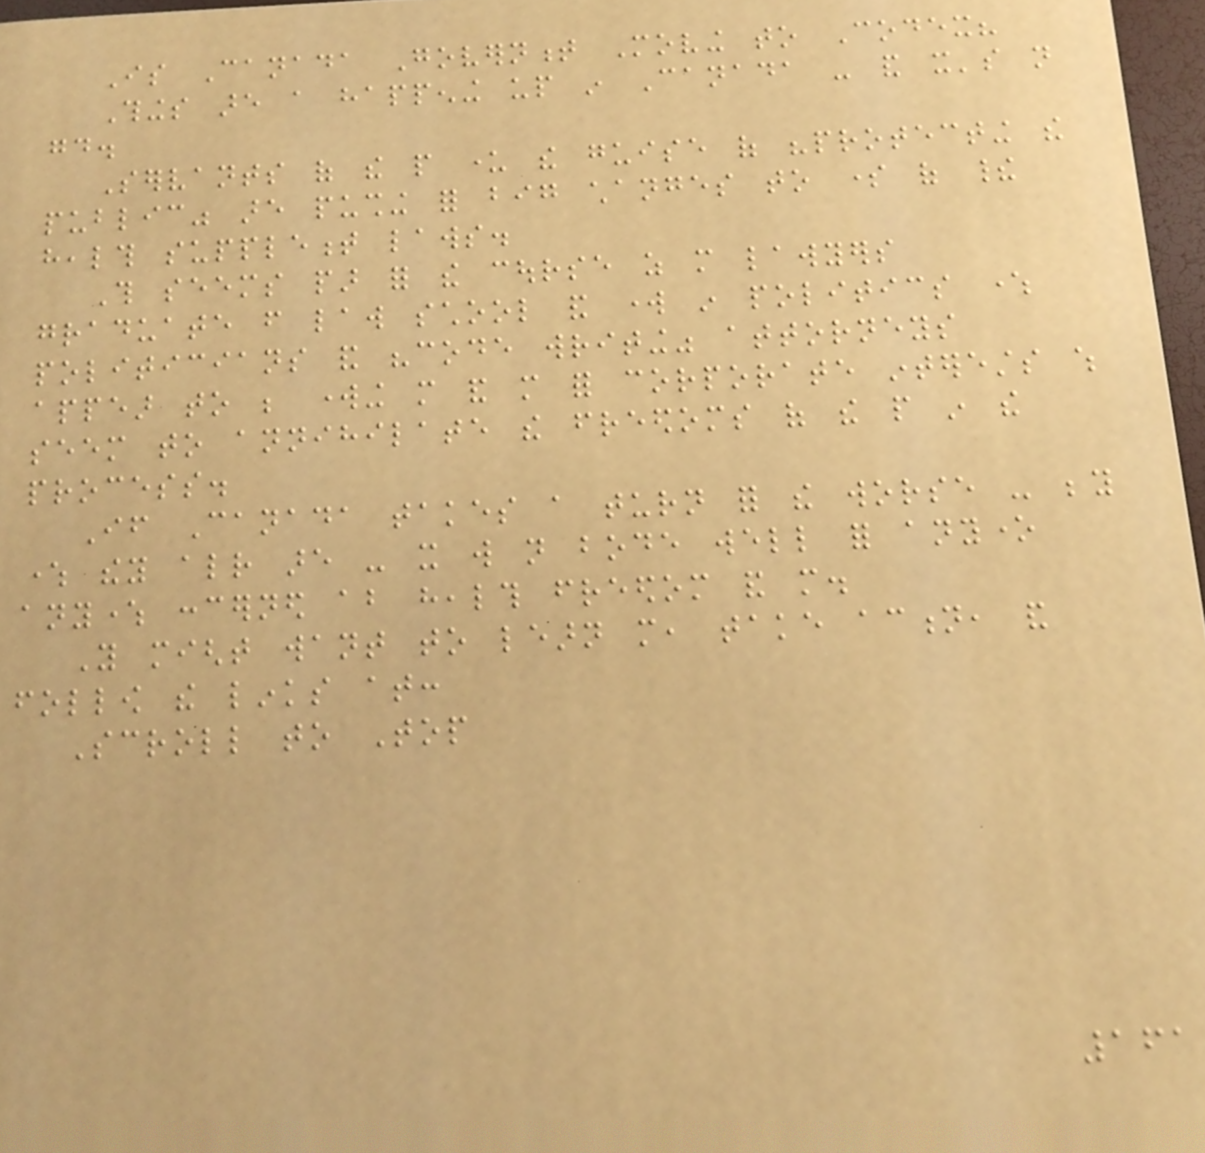Is Canada Government Moving to Codex?
Things are a happening up in Canada - and it's not
good.
Servants of the people under the guise of "protecting the
public" are pushing for big changes to some of their
health supplement laws.
This seems par for the course as more lawyers
graduate from law school and work in politics where
politicians and "code writing" attorneys
appear to be working more and more for corporate interests which
seem to annihilate the freedoms of the people in the
process.
If Canada takes a turn for the worse - beyond
where they already are - it will not bode well for anyone
anywhere concerned about health freedom and more.
You might want to learn more, take action, and
follow the links at:
Scroll to Top
161
